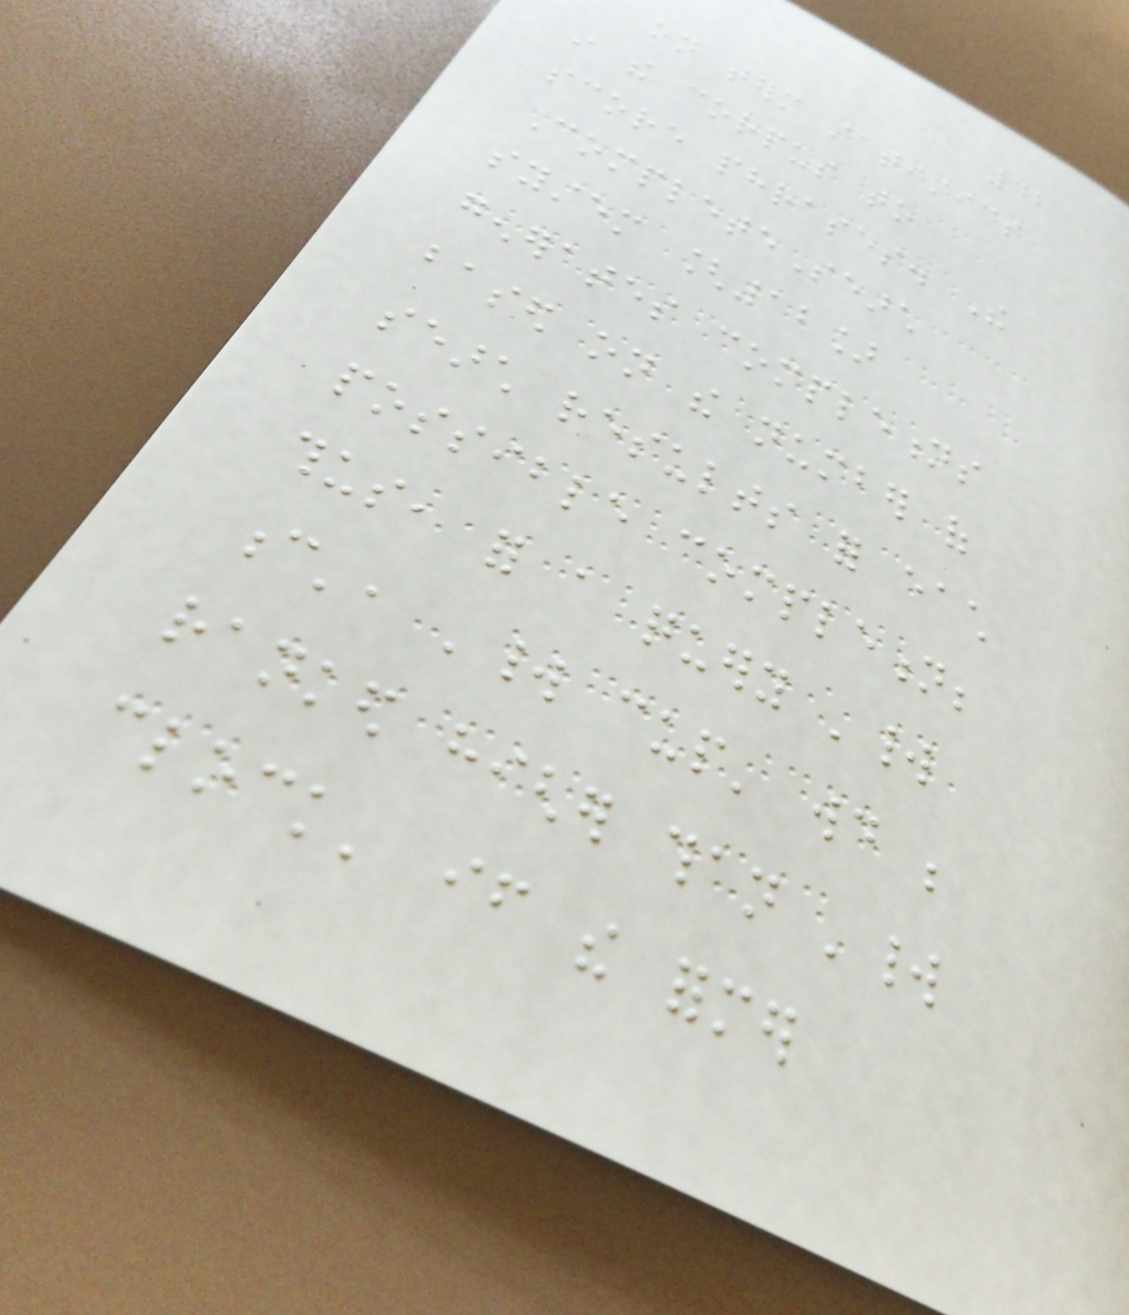42
on term statistics
in the corpus to
score phrases. The
CompleteSearch
system [12]
generates completions
based on the number of
search results for each
possible completion;
thus, for a query 'world
c', 'world cup' would be
ranked higher than 'world
clock' if the former
